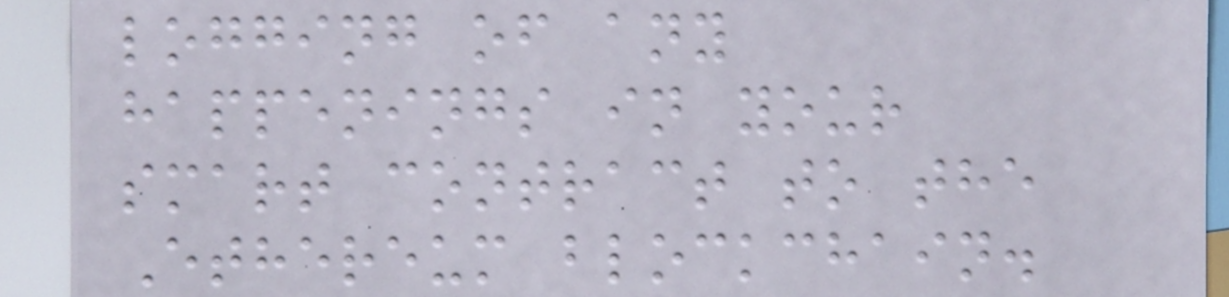logging of any
happenings in your
smart contract to the
Ethereum blockchain.
